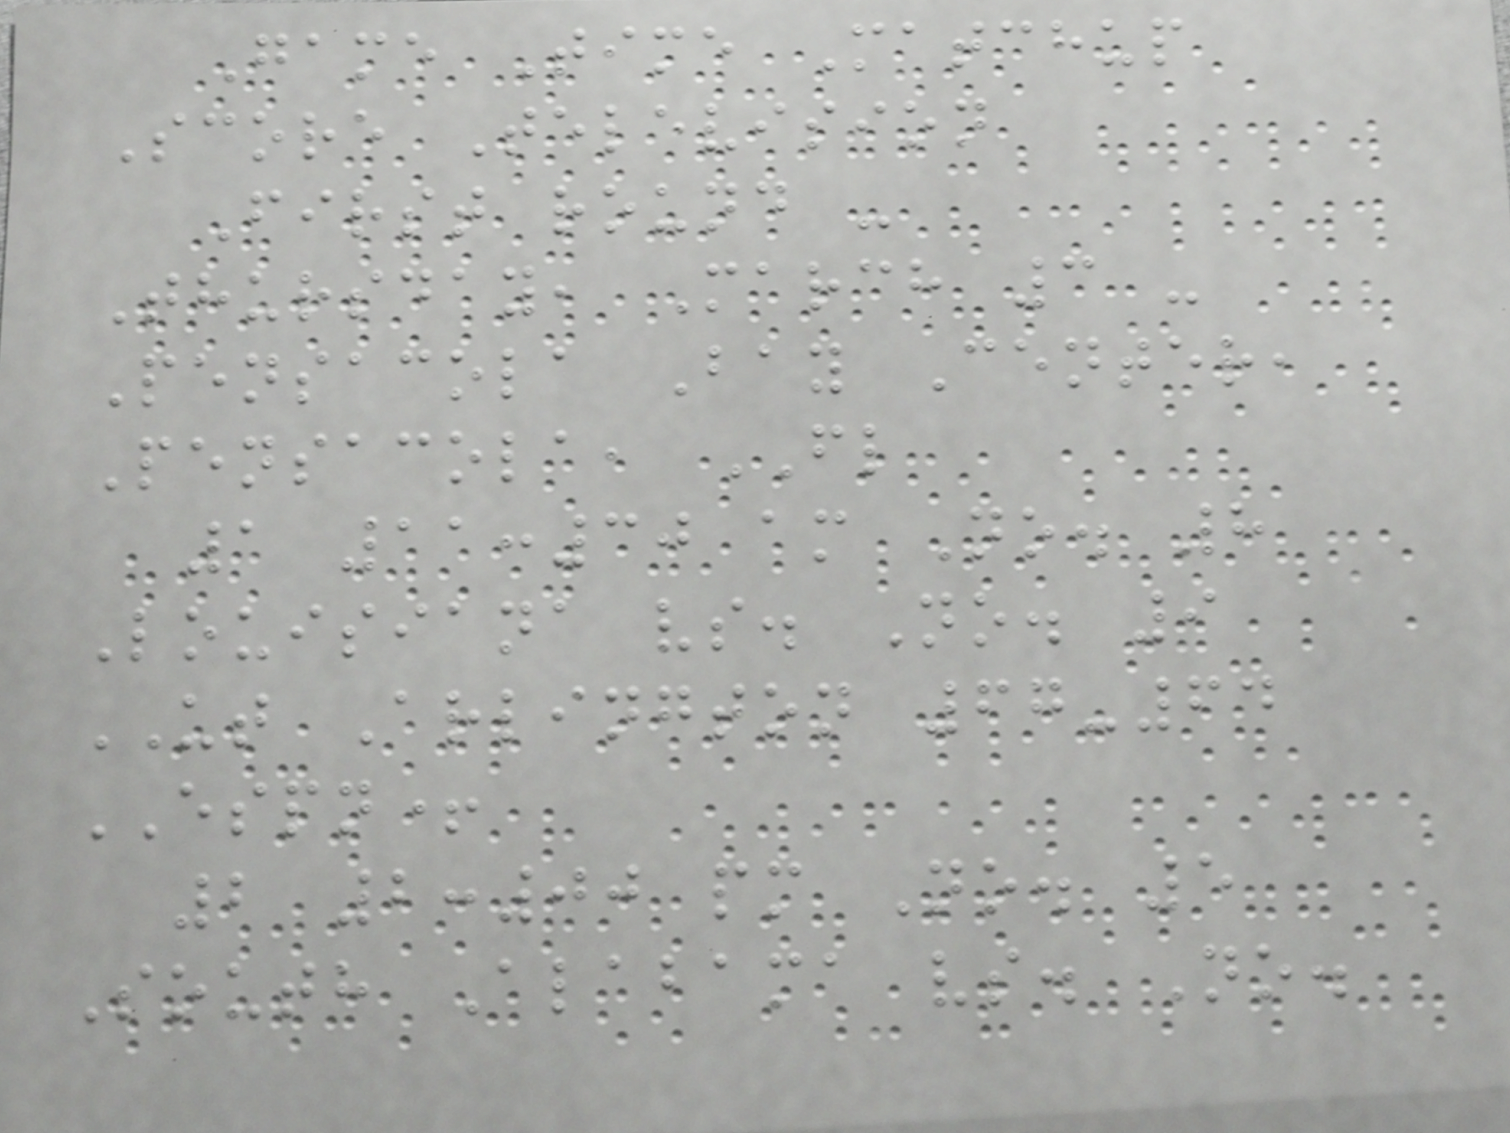Game Time Matchup
Score Television
First round -
Thursday, March 3 -
Pensacola Bay Center,
Pensacola, FL
1 11:30 am No. 8
Louisiana vs. No. 9
UT Arlington 67-64
ESPN+
2 2:00 pm No. 5
South Alabama vs. No.
